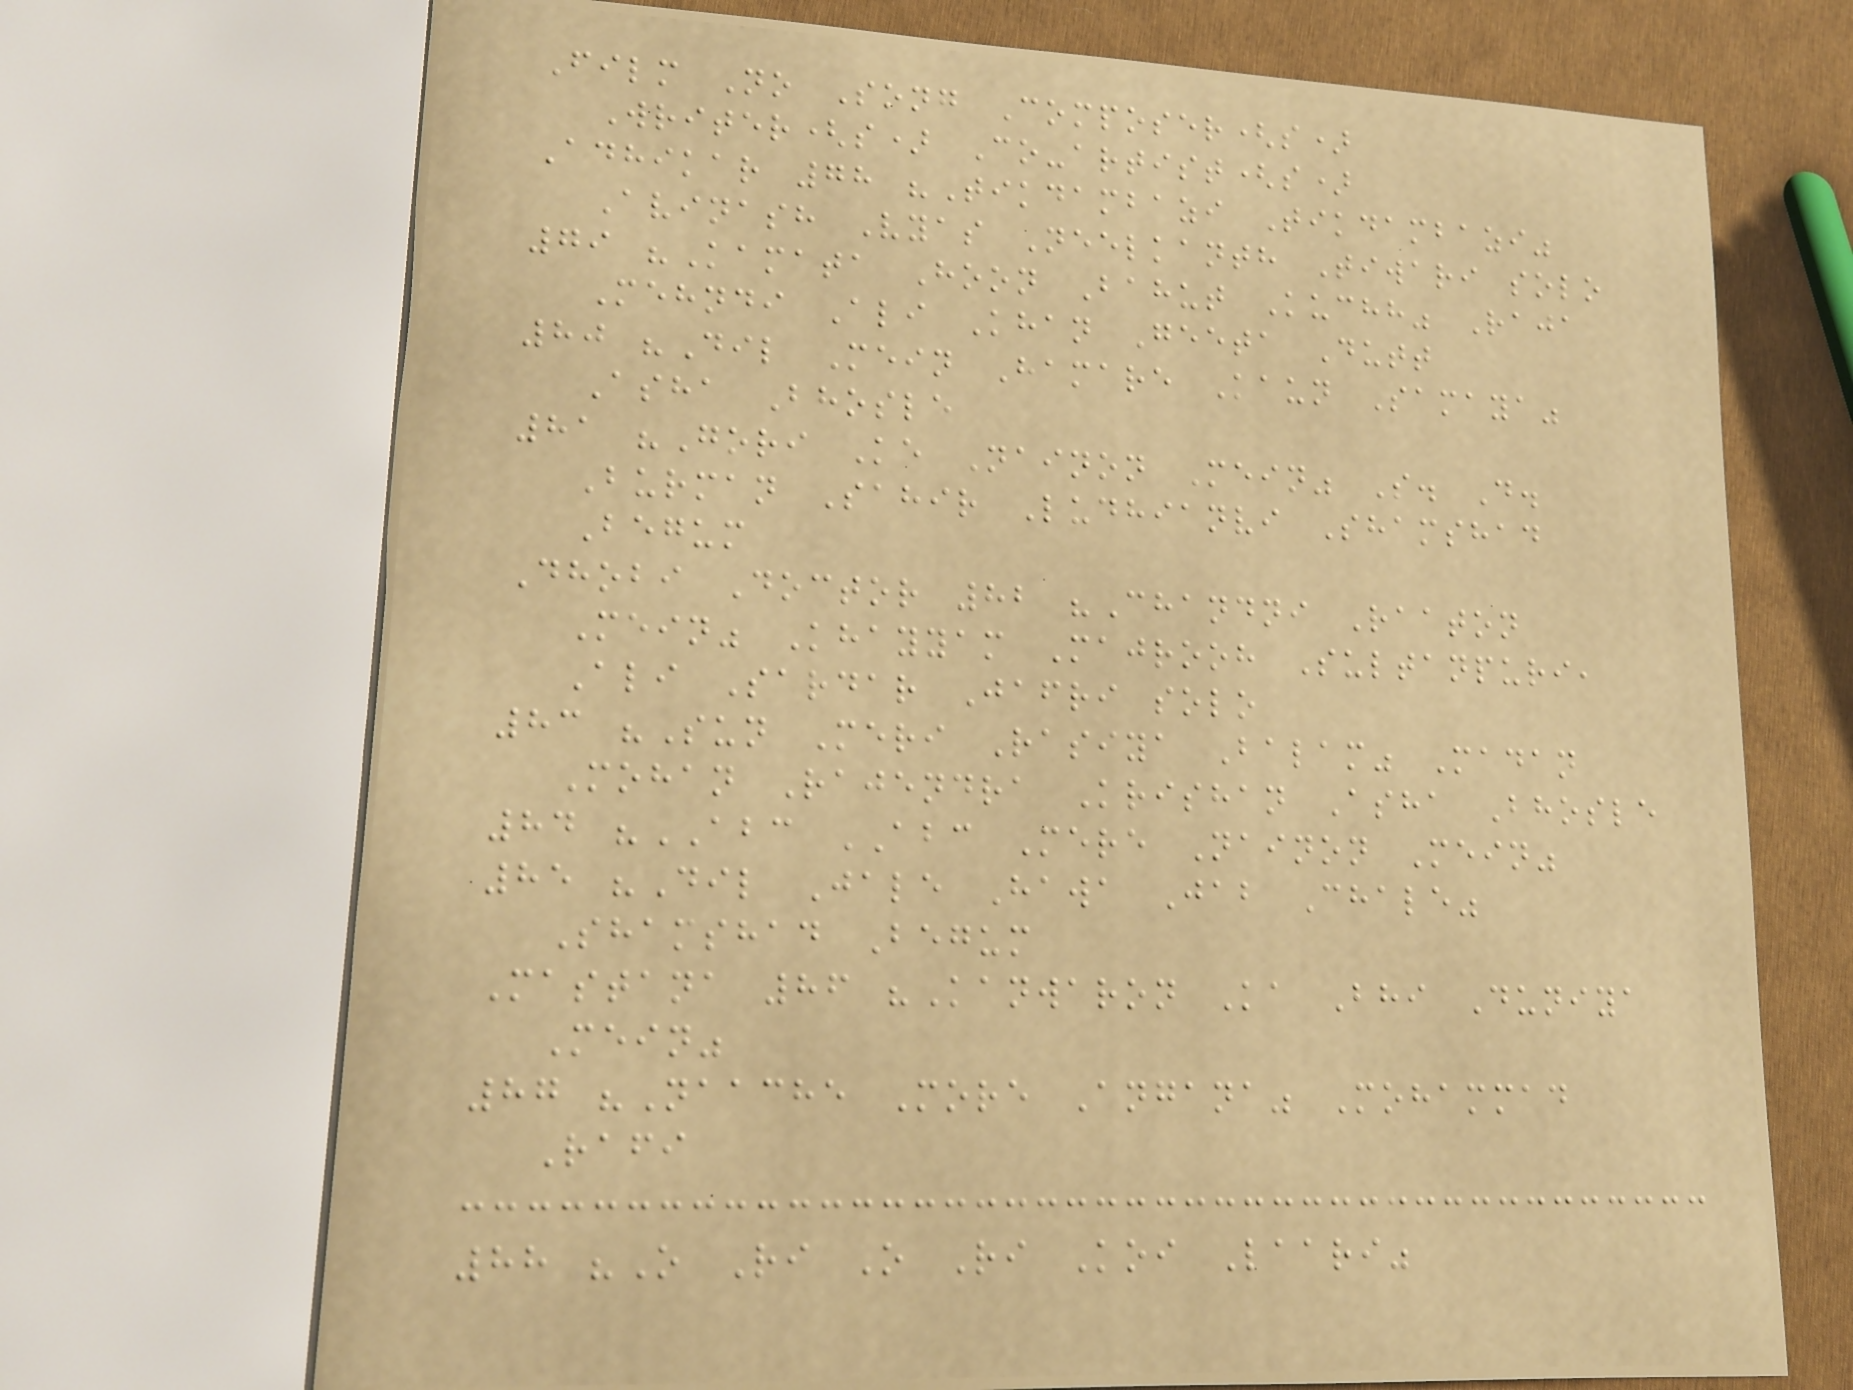Film No Song Composer(s)
Writer(s) Co-artist(s)
Adhikar 78 "Tikdambazi Tikdambazi"
Avinash Vyas Neelkanth Tiwari solo
79 "Kamata Hoon Bahut Kuchh" Raja
Mehndi Ali Khan Geeta Dutt
80 "Dil Mein Hamare Kaun Samaya"
Asha Bhosle
81 "Gori Ke Nainon Mein" S. D.
Burman Sahir Ludhianvi Shamshad
Begum
Dhobi Doctor 82 "Chandni Raaton
Mein" Khayyam Majrooh Sultanpuri,
Ali Sardar Jafri solo
83 "Sun Meri Rasiya Balam" Madan
Mohan Rajendra Krishan Asha Bhosle
84 "ABC ABC Mere Nainon Mein"
85 "Dil Jale Hawa Jab Chale"
Shamshad Begum
Mastana 86 "Kanwaron Ka Bhi Duniya
Mein"
87 "Naache More Angana" Mohammad
Rafi
88 "O Ri O Ri Koi Laari"
